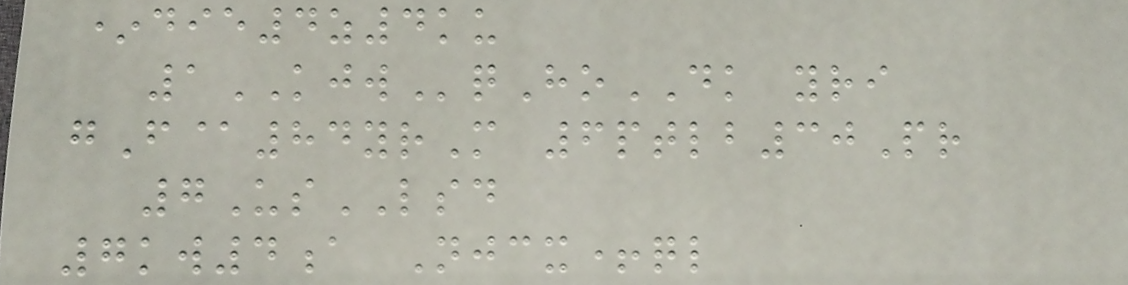*die4z4ku
1KJWqHoDK yri
gF@84yrM 6ptlb30Pr
7UsLSD
7kw4a Njcx+ql
